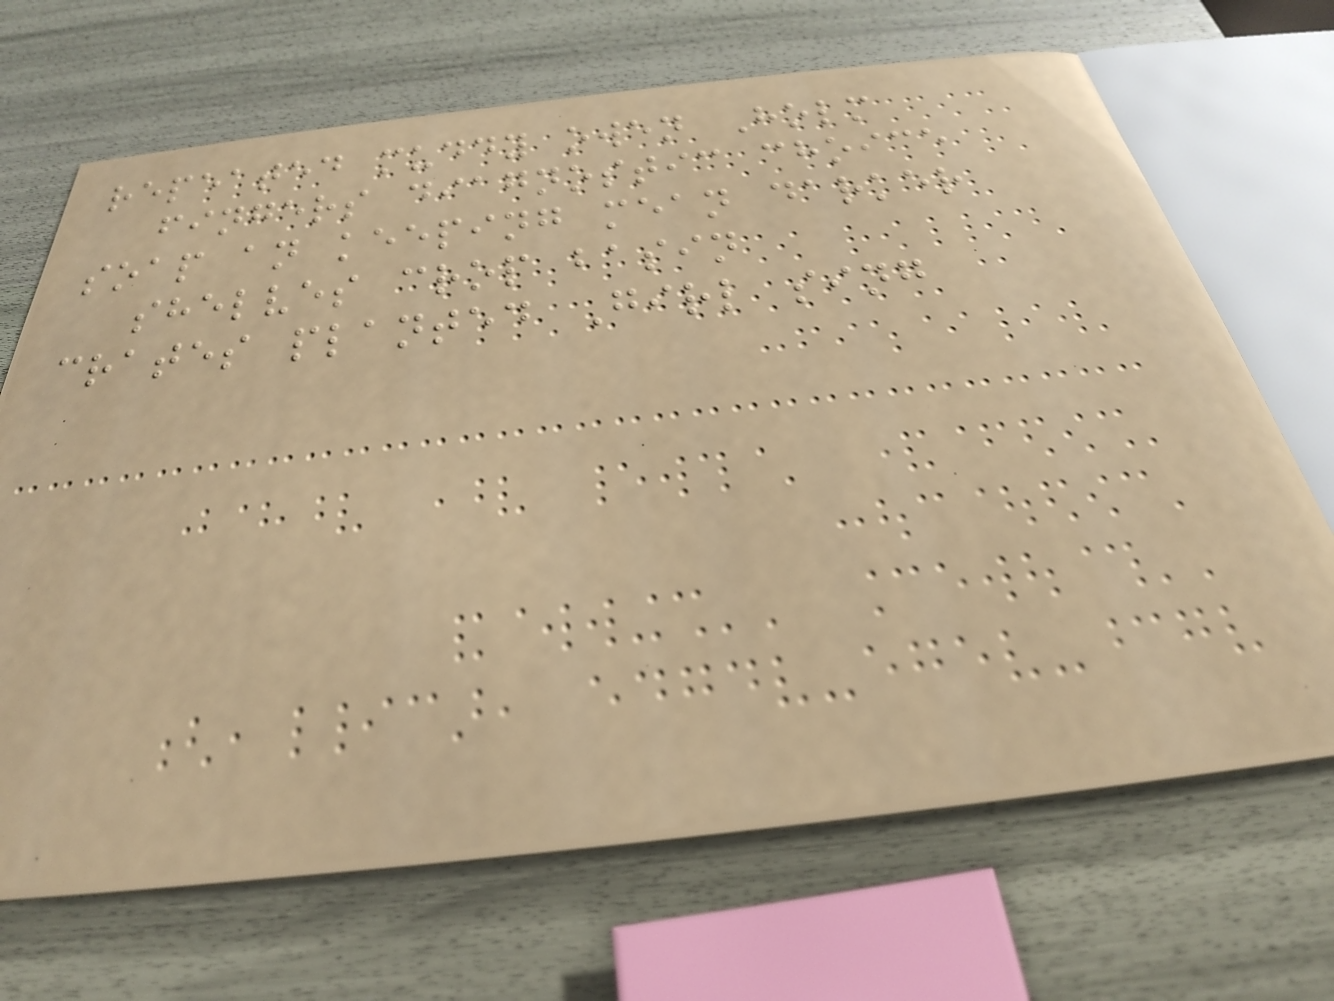repeated muddy owen Holm
fingers diagnostic choice
soap an keeping mean darker
shelves crop basin
crates planted Girl sing
